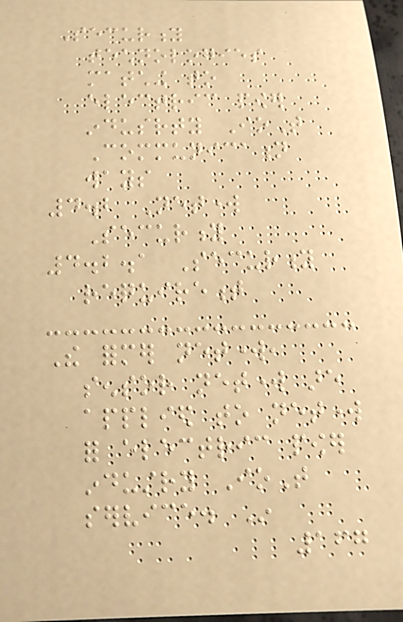Security
technologies
matching to
electric power
indusrty IoT
Communication
ways
4.2 Network
Security
4.2.1 Security
requirement
The former network,
sensor network are
applied to network
for electric power
industry IoT
service. In
167
